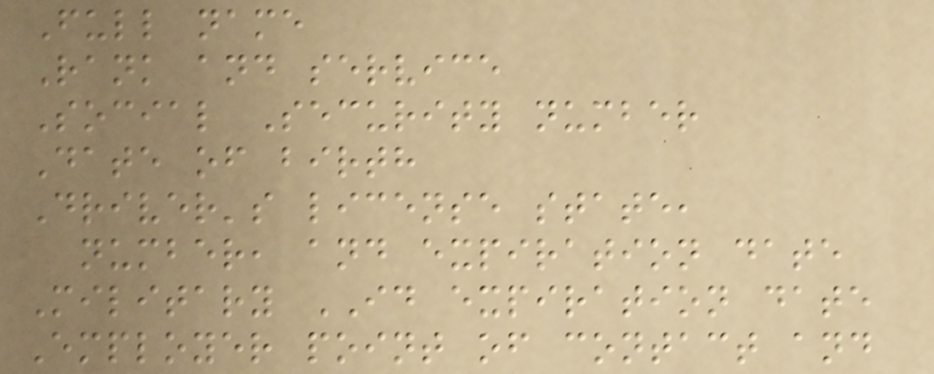Full name
Rank and service
Social Security number
Date of birth
Driver's license state,
number, and expiration date
Military ID expiration date
Employer point of contact and
